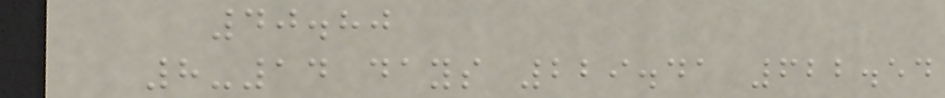40.80
8-14 days 229.41 622.54
